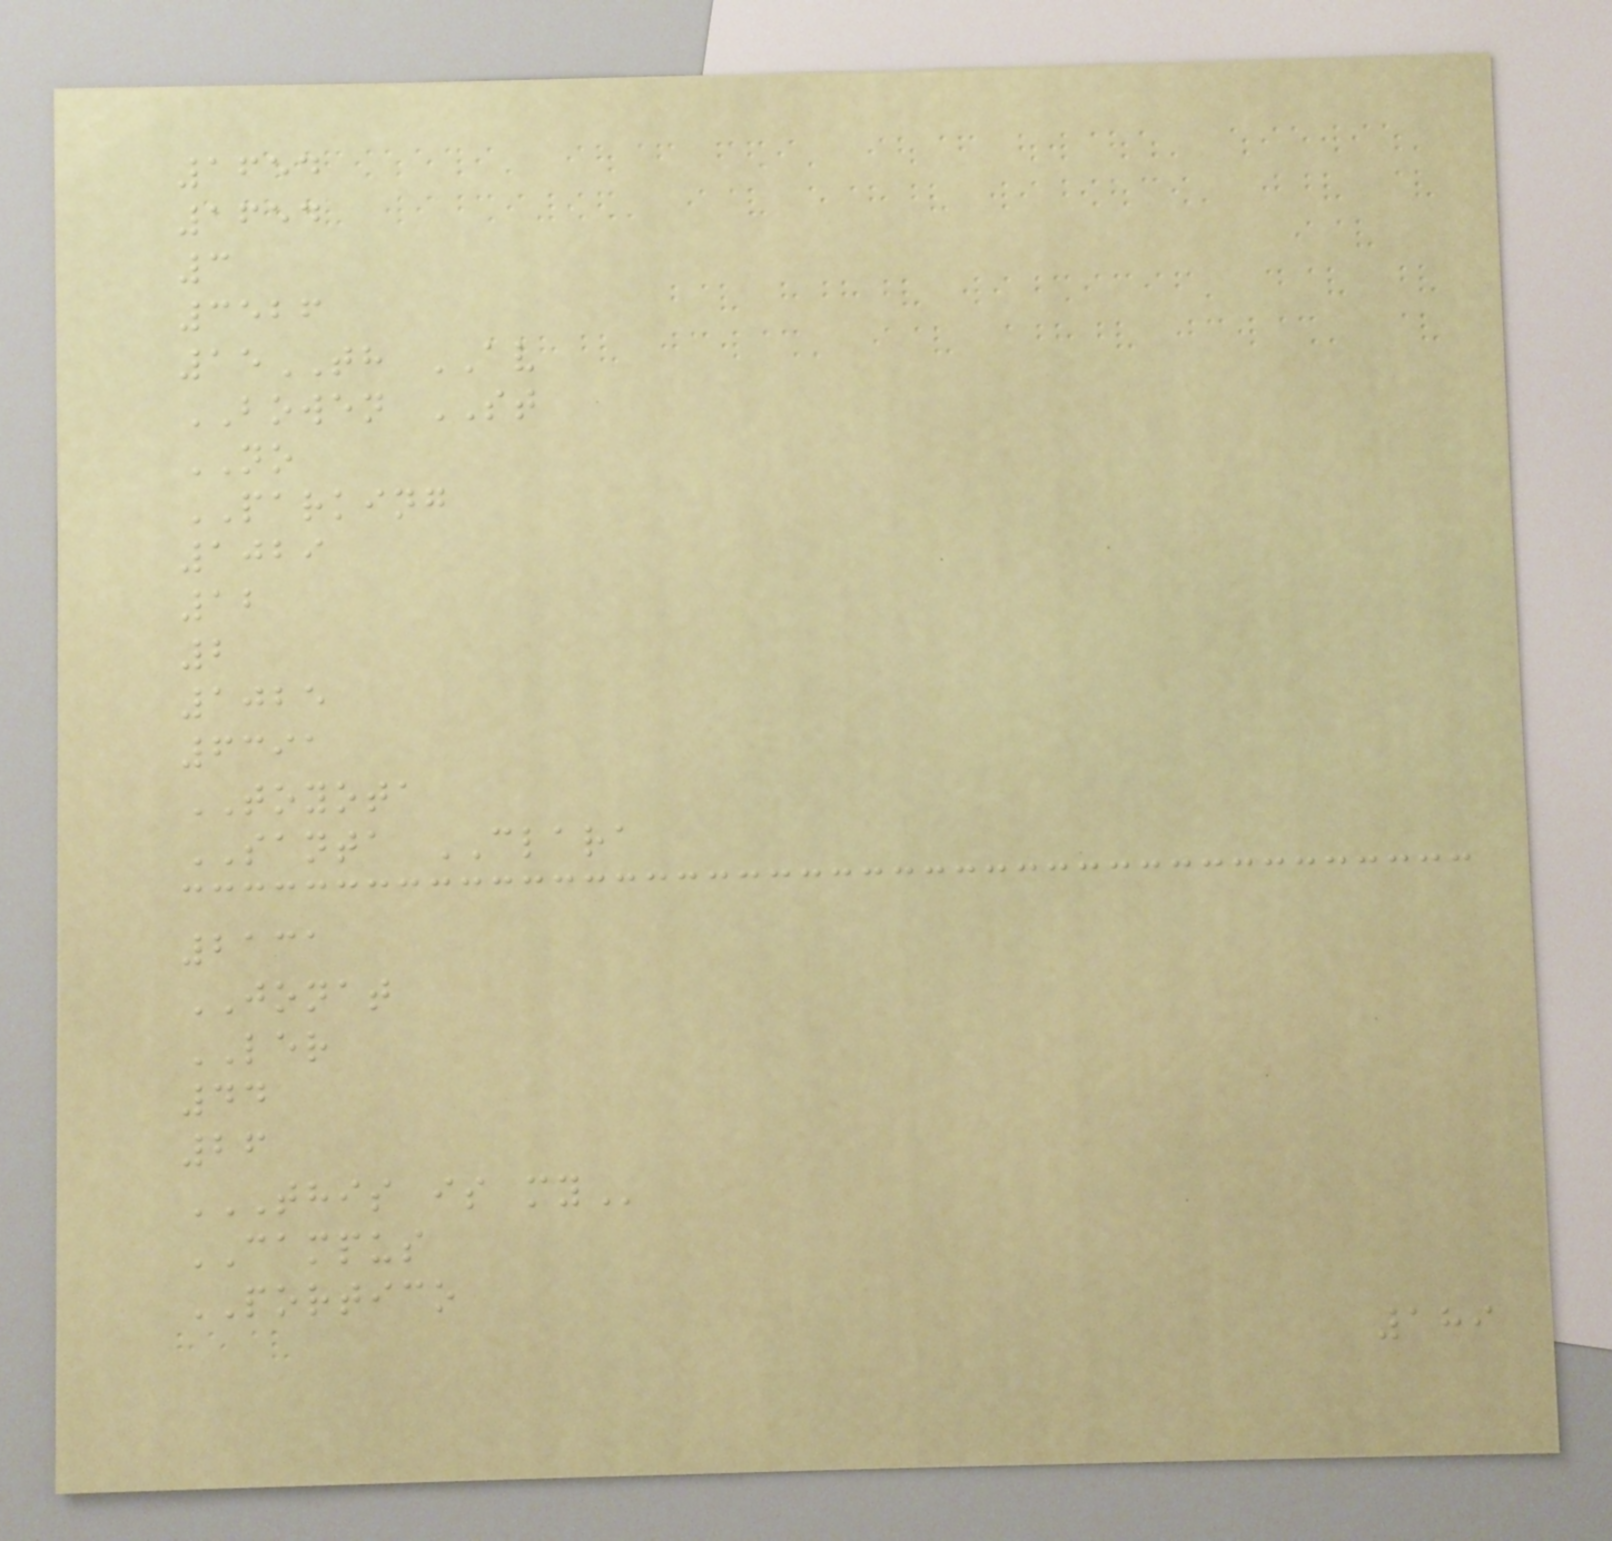1654
1654
3
3526
15TH AV
BOWEN ST
NO
PARKING
1029
12
2
1025
6391
TOYOTA
SANTA CLARA
2131
JONAT
LER
44
26
THIS IS MY
CAMPUS
PORTICO
189
